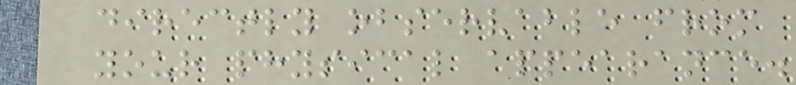directly observable from
your physical appearance.
